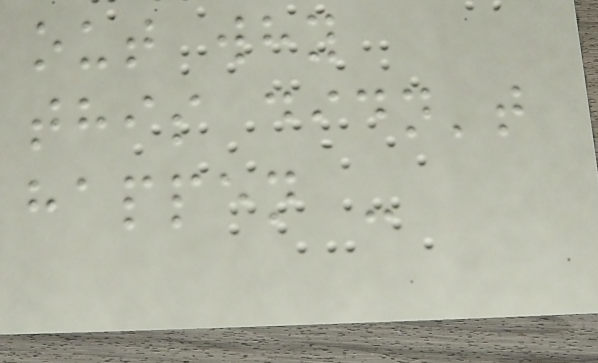out why
this didn't
happen -
